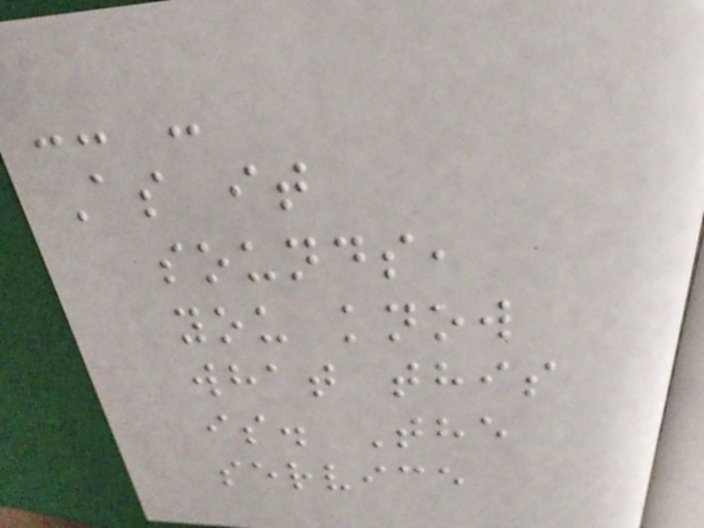-- -
As it
sounds,
you know
what this
is. The
service
